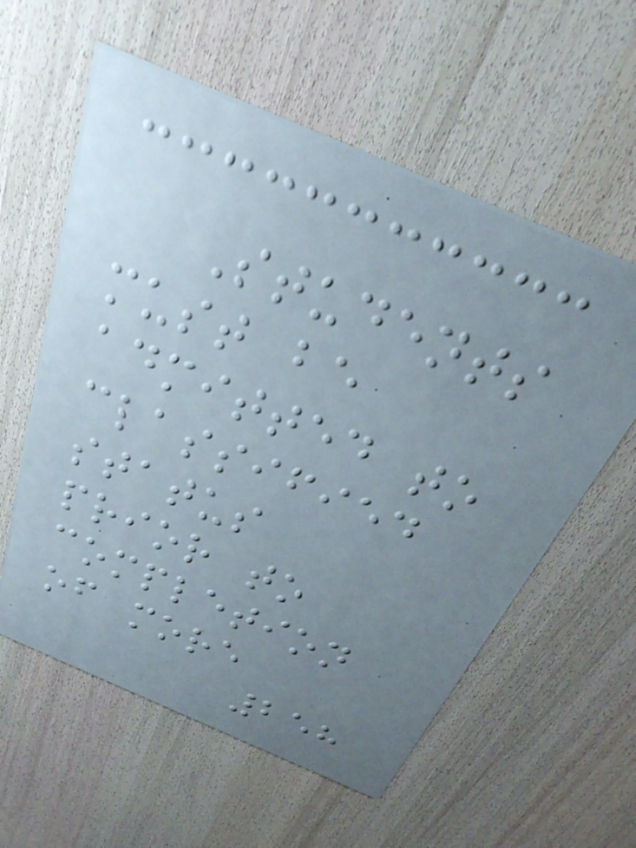Students
must be
admitted to
classified
status
prior to
completion
of more
258
